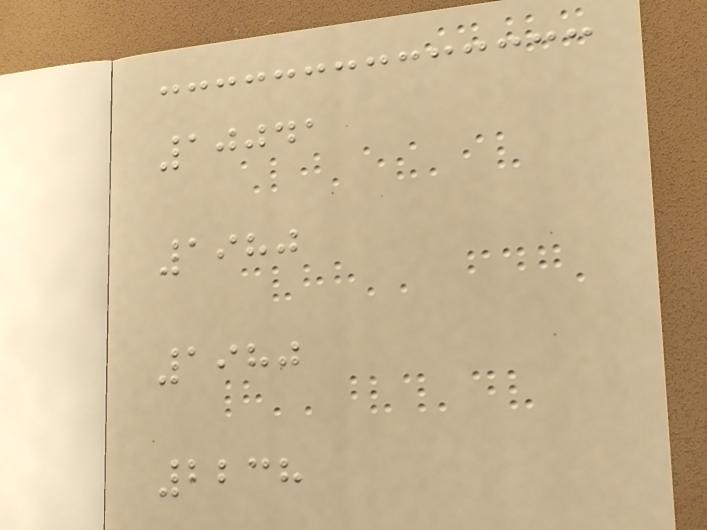10041
1980
1980
2238
